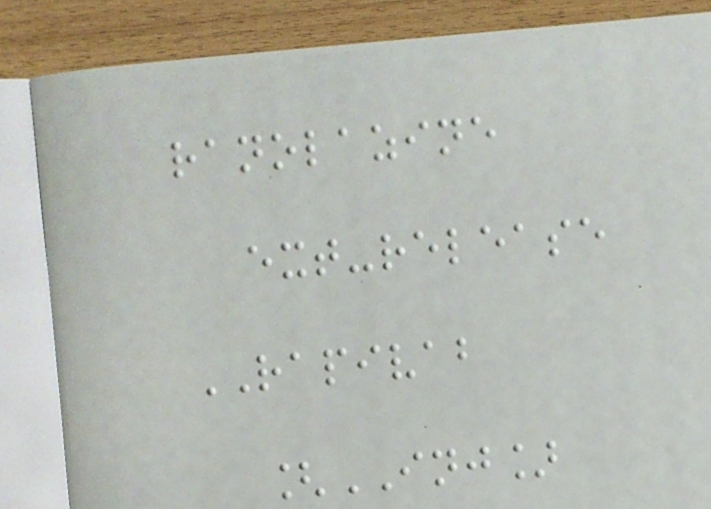ranolazine
ext-release
RAPIVAB
[INJ]
